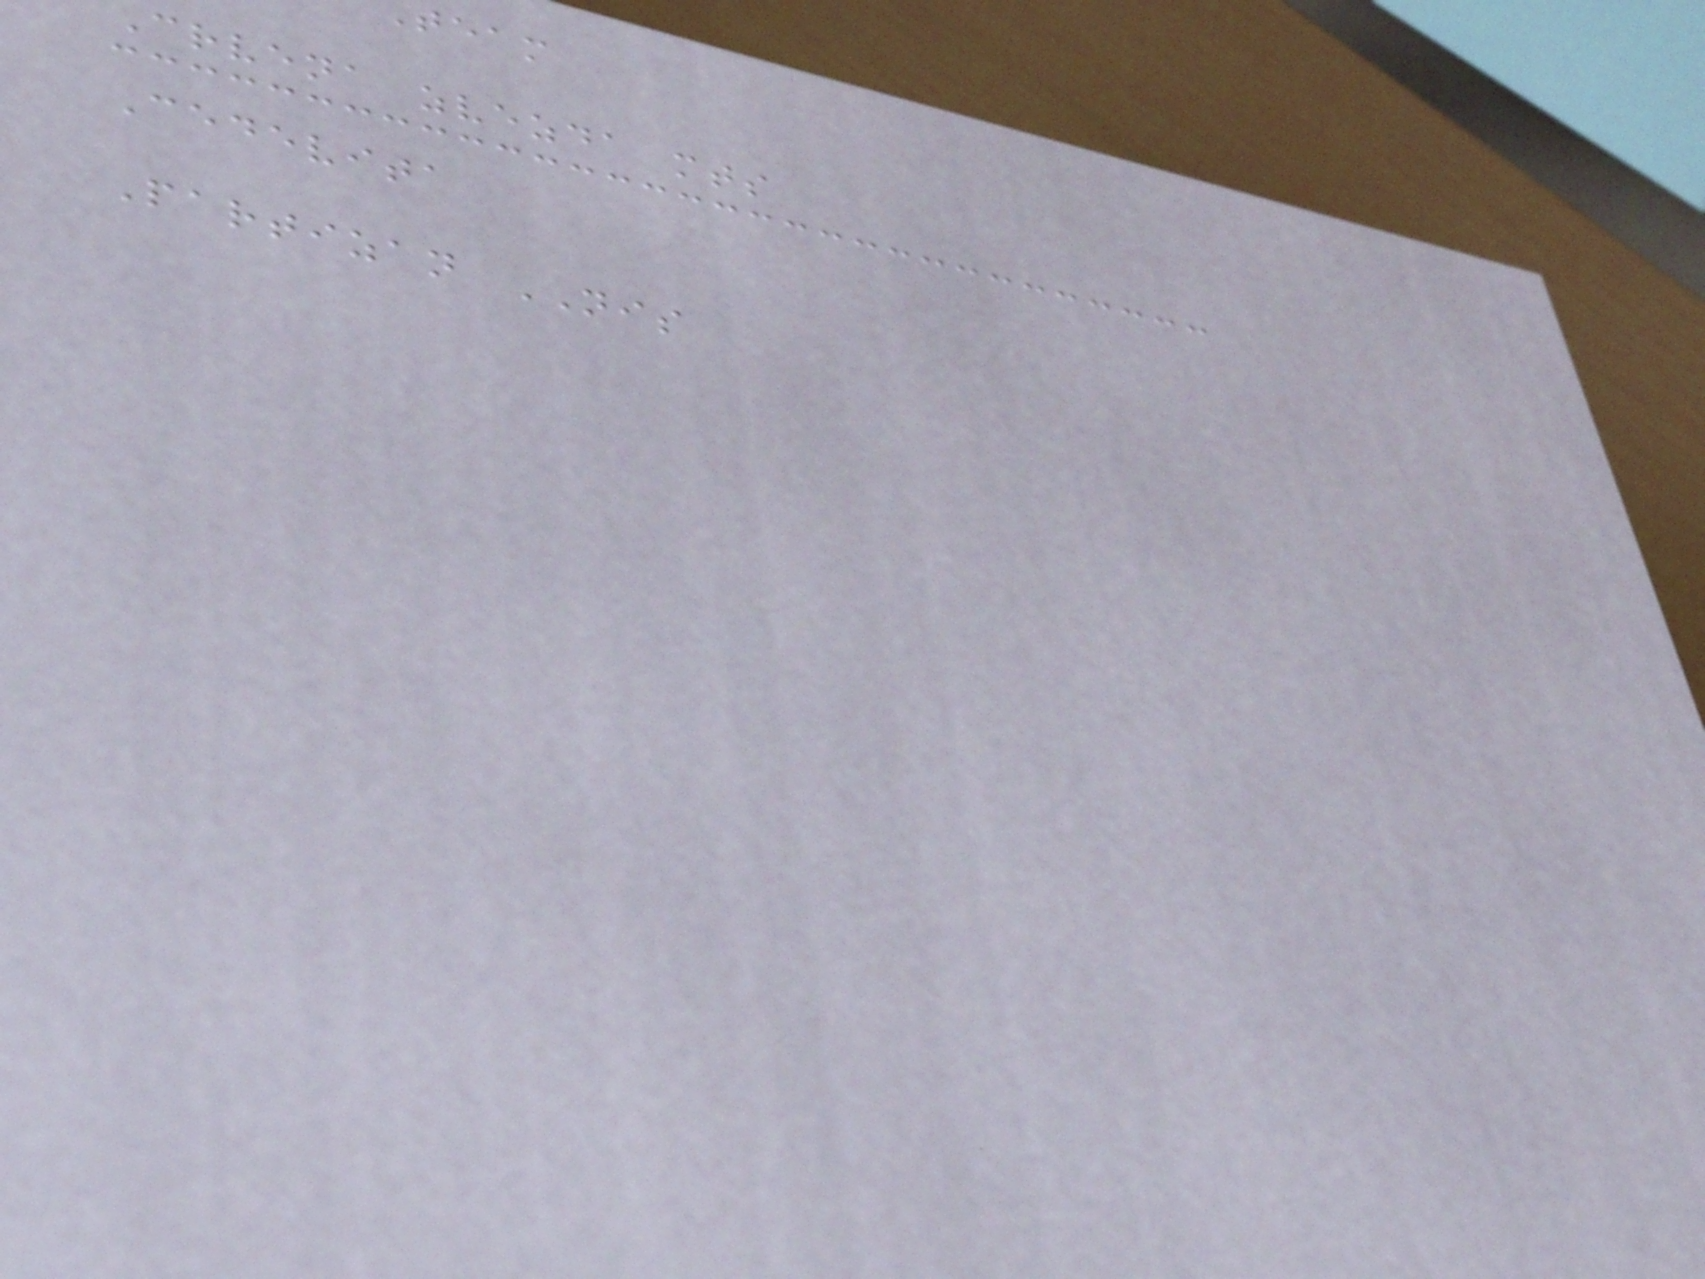team
crvena zvezda mts
Cedevita
Partizan NIS
